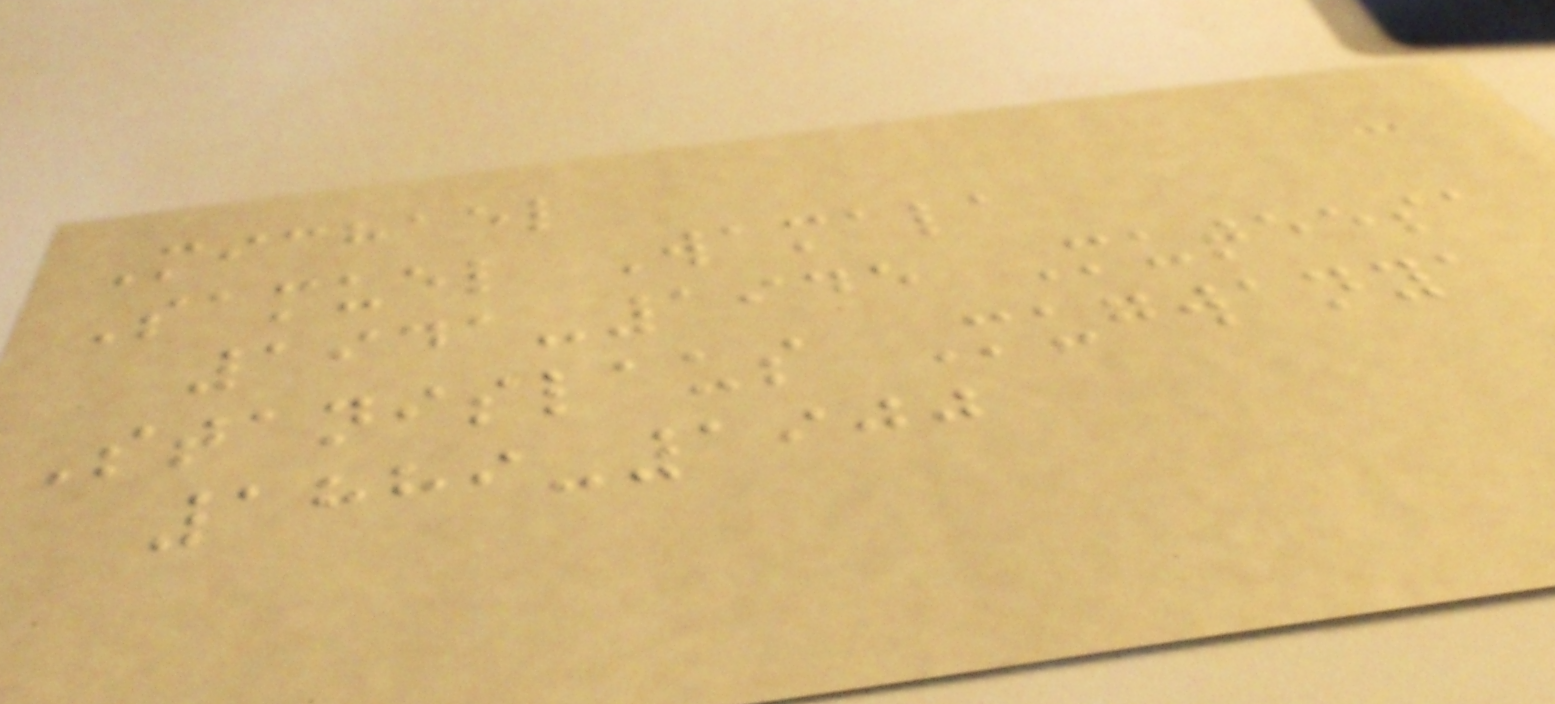Michael
Samuel Wamala
1941-1945 Muteesa
Stanislaus Mugwanya
1889-1900
